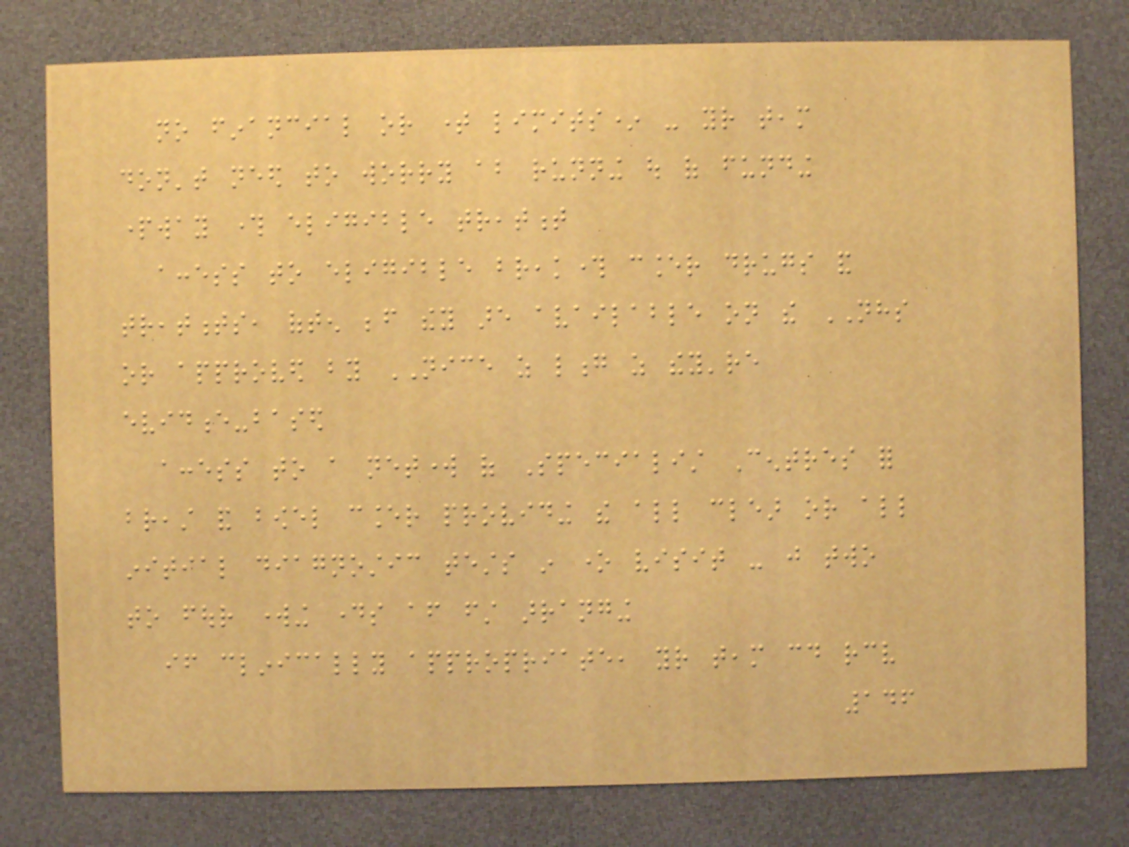no financial or time limits* - your team
don't need to worry about running out of funding
partway through eligible treatment
access to eligible breakthrough cancer drugs and
treatments, often before they are available on the NHS
or approved by NICE as long as they're
evidence-based
access to a network of Specialist Centres for
breast and bowel cancer providing the all clear or all
initial diagnostic tests in one visit - just two
to four working days after first arranging
if clinically appropriate, your team could receive
146
